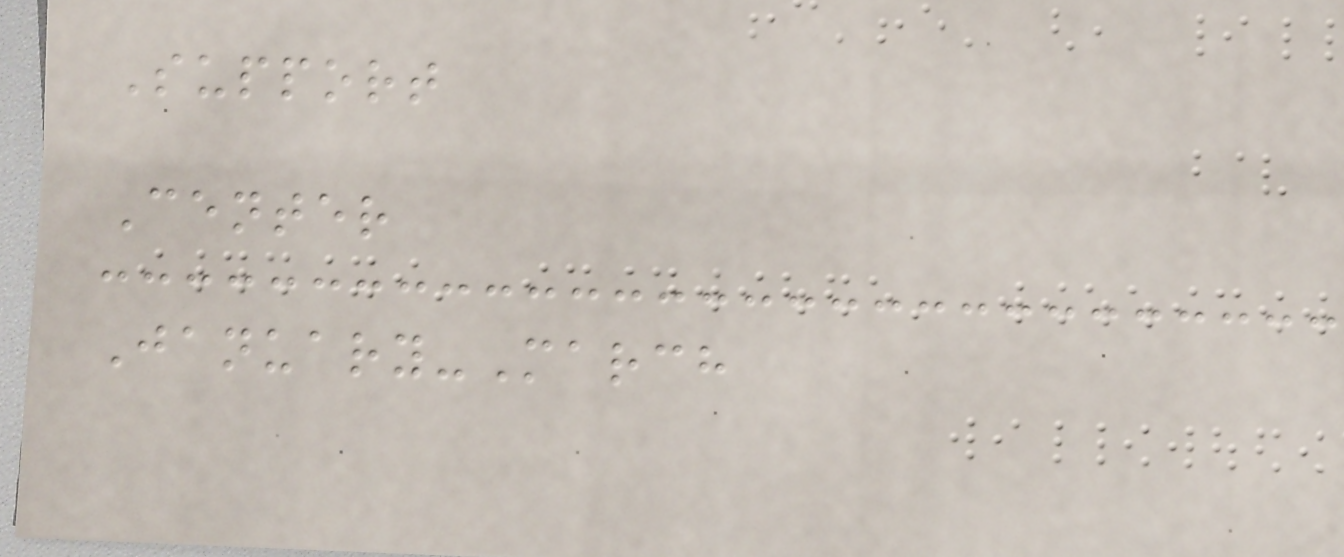Support
Center
January-March
